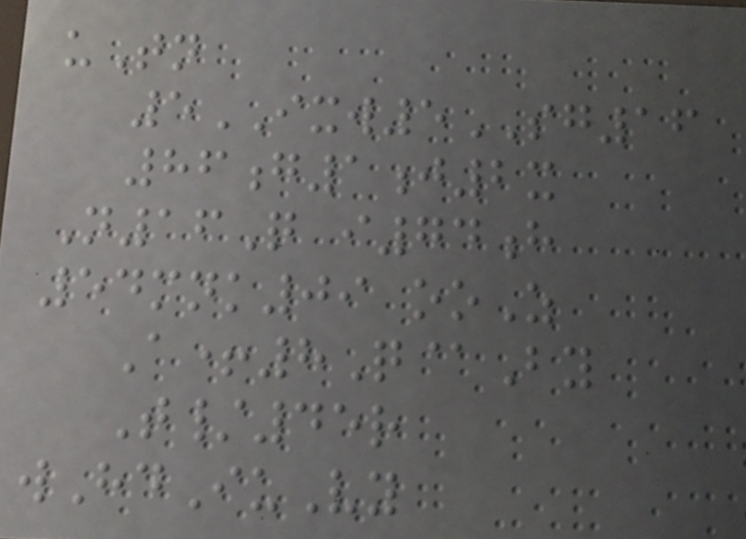uTn
5IXW5SG16
86g1j2x
N16Q i74h
54mnk09 ooZ
A+8Q@By
T/45r
wHdIuVy
